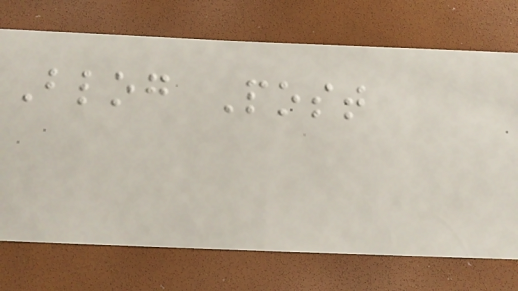Blog Post
